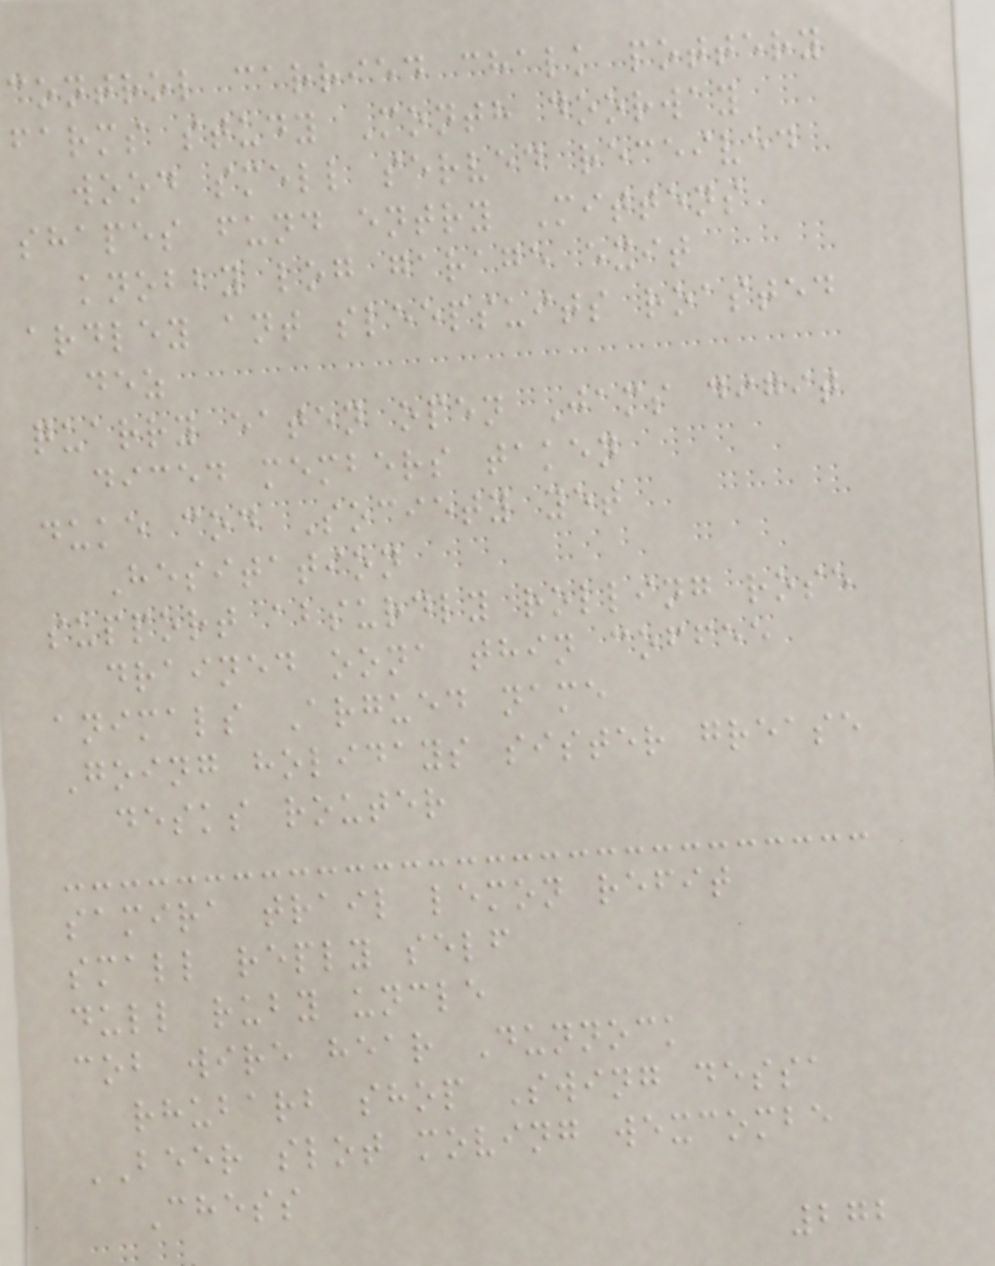control carried chalk pottery
farms study Month doorway
wood smell served received
shapes fund entry Mittens
knobby log garage exit
ardley ant sleepsuits roasted
dez
quarry eaten open Jams digit
diced members taken
duke cod Society yet
Hesitation
support absurdly rolling rose
drained oona thin coffee
animals Argued name
Going holidays sister grease
desks router
samira trail lemon refit
small reply self
dull ruby uncle
cob wire hear Dunnock
rhubarb shop Swing dessa
BEER slot moving wexcombe
Chess
272
